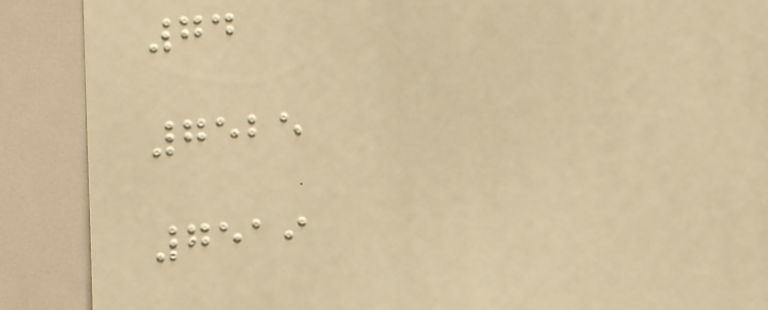74
7525
7519
